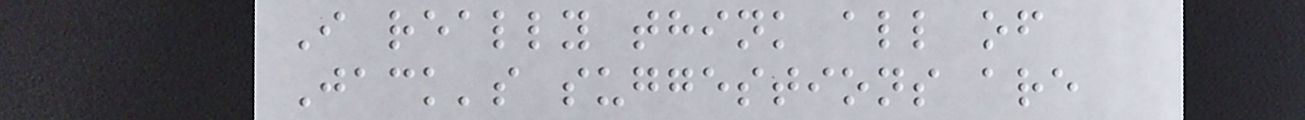I really think all of
Jack's suggestions are
